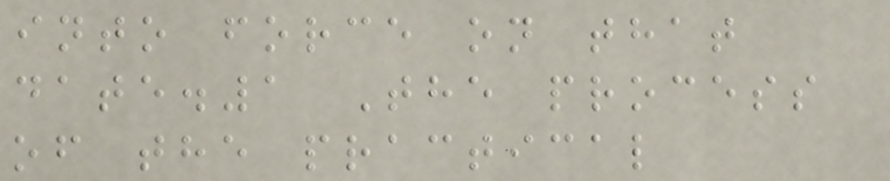into force on that
date.1 The process
of the practical
